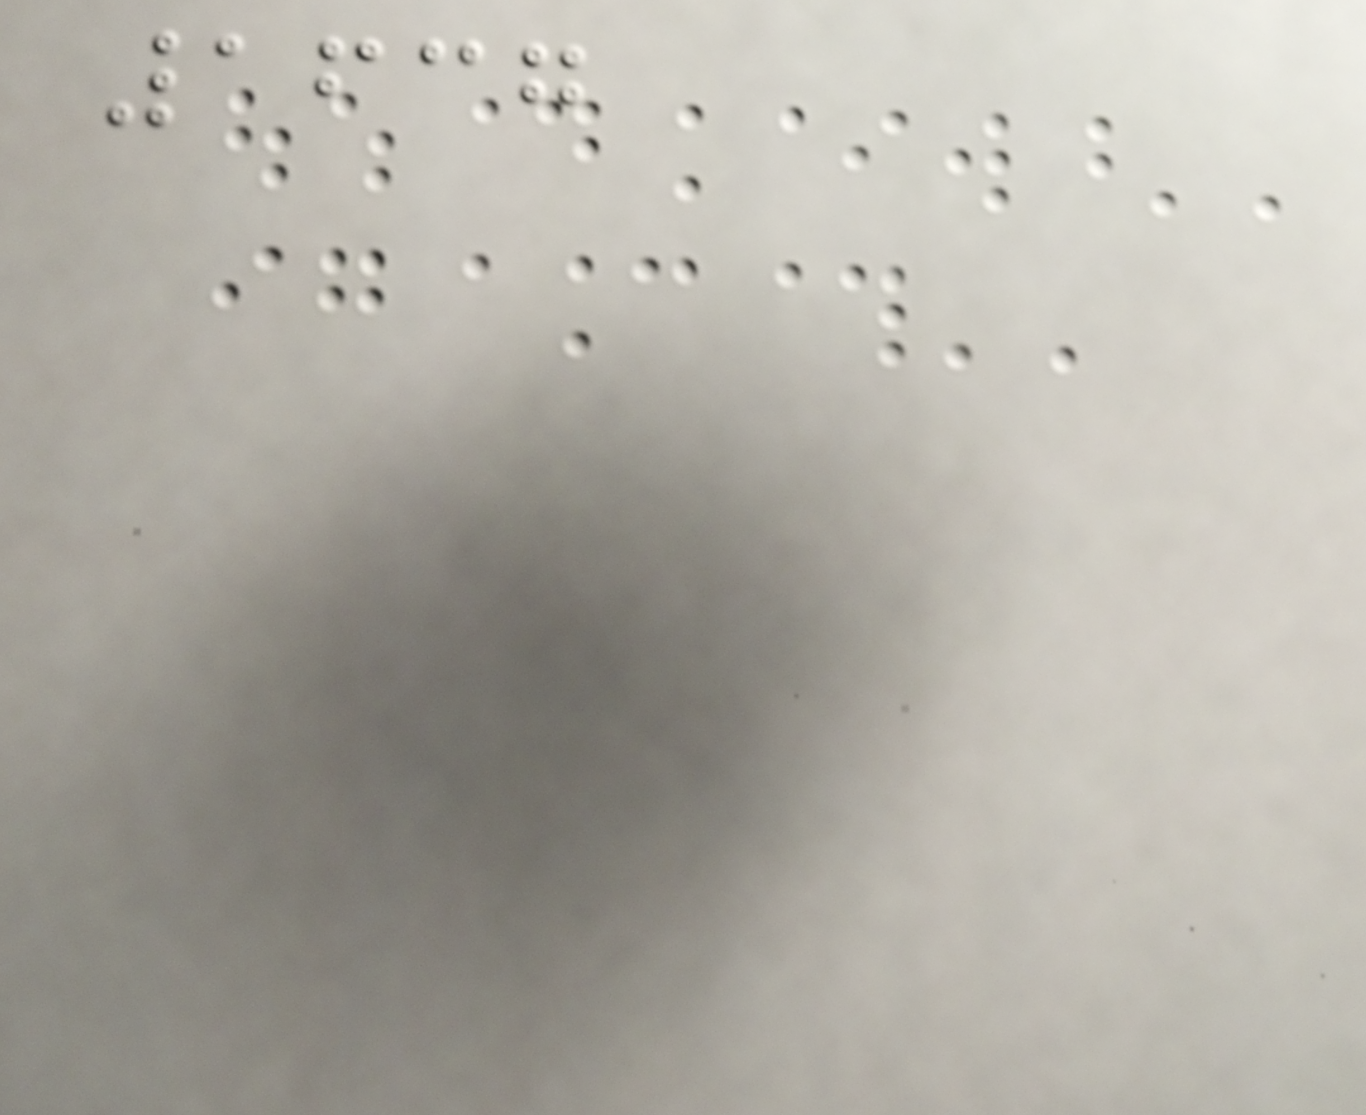1637
